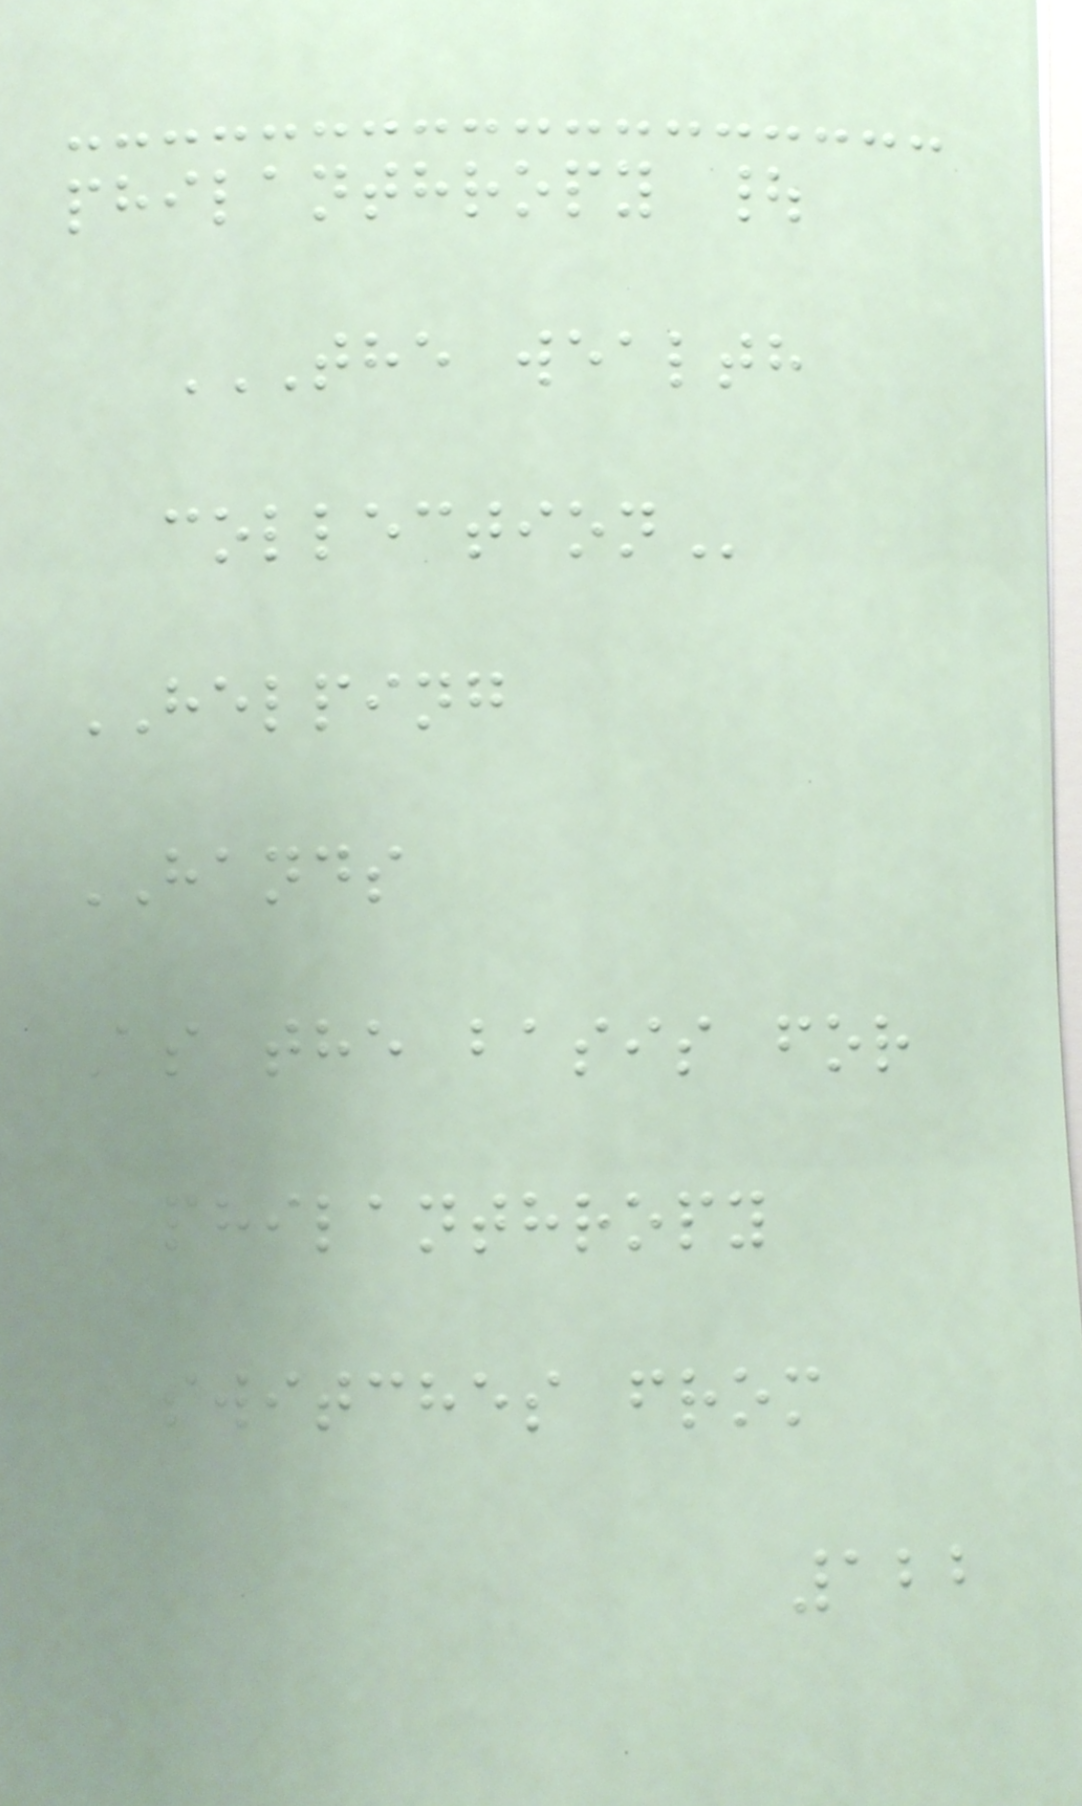philanthropy |
THE WEALTH
COLLECTION
HELPING
HANDS
As the basis for
philanthropy
switches from
122
